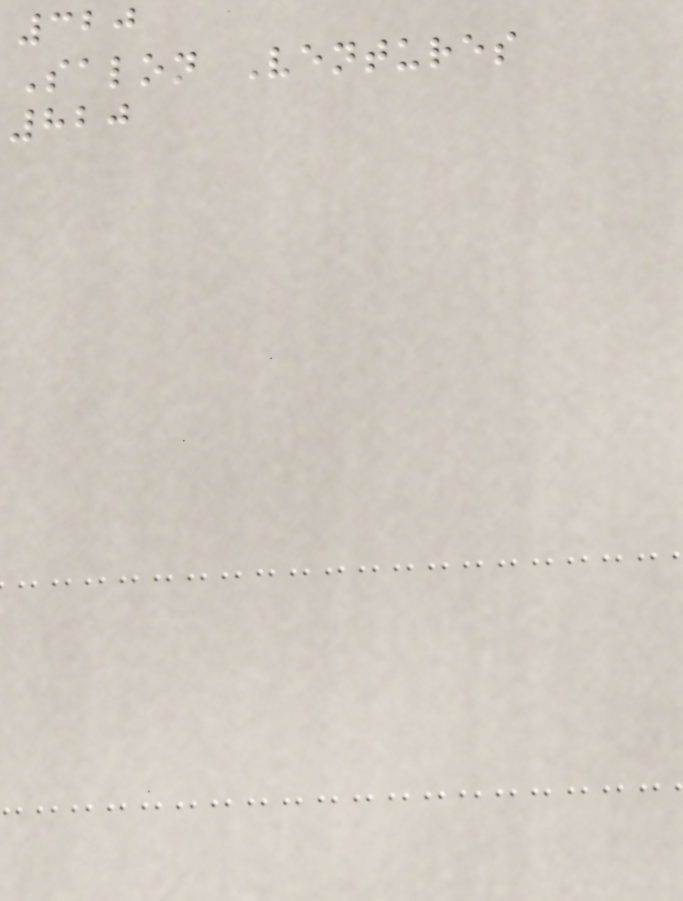320
Salon Ventures
820
